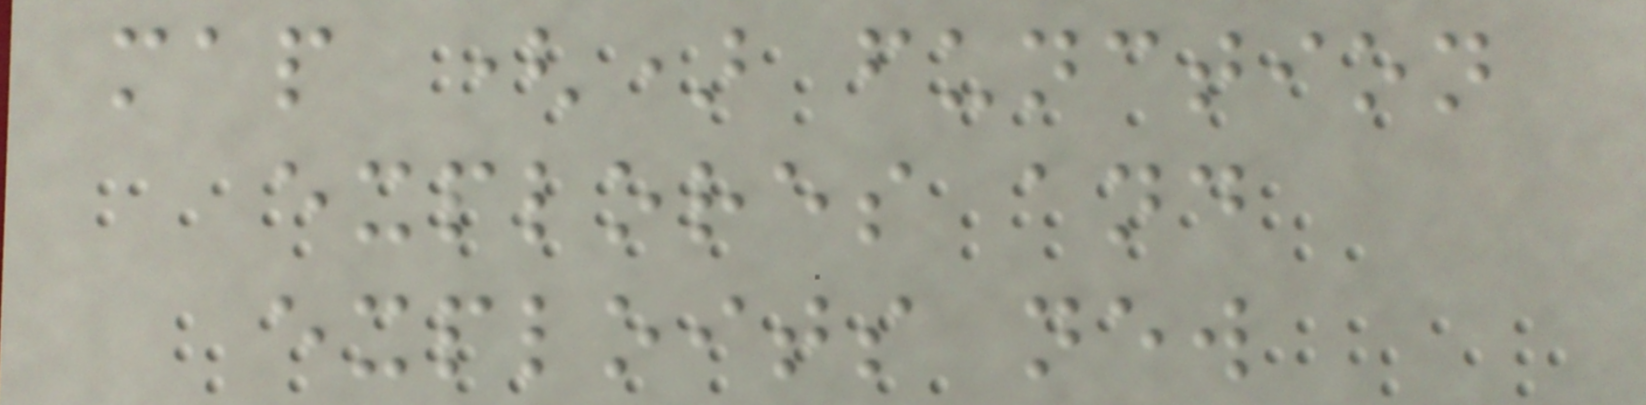map () function
explores and
exploits new
